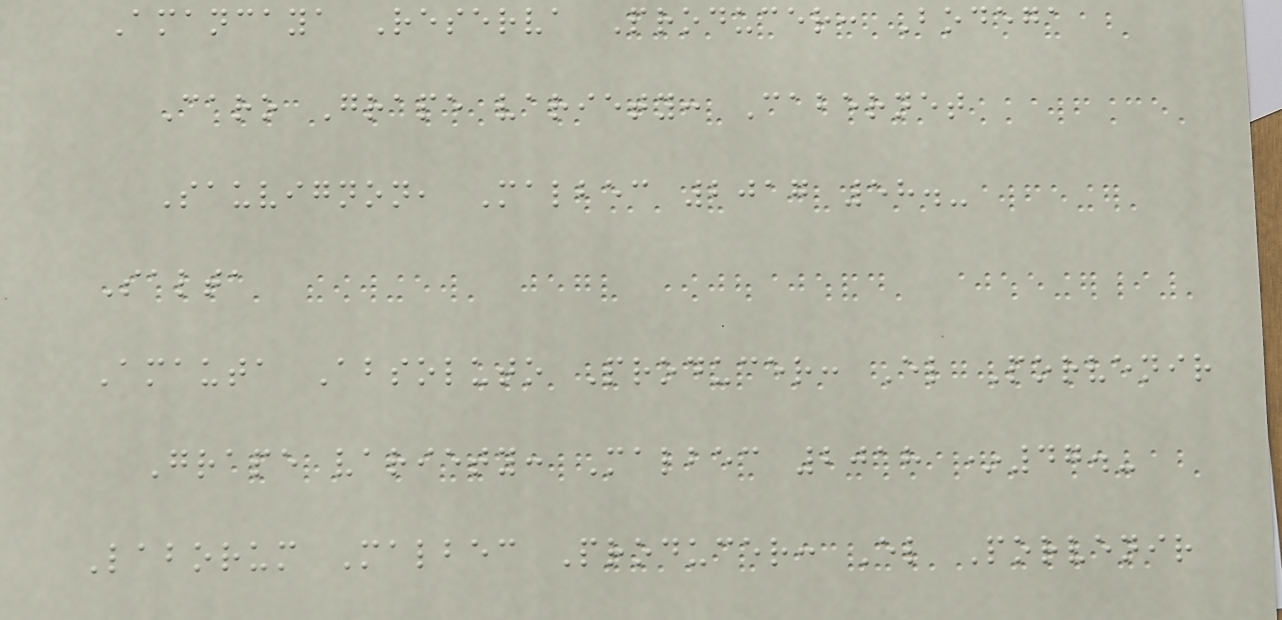Amancaya Reserva Producer: Bodega
Caro Grape variety: Cabernet
Sauvignon, Malbec 2017 58.-
Salta
Amauta Absoluto Producer: El Porvenir
Grape variety: Malbec 2018 *47.-
Laborum Malbec Producer: El Porvenir
